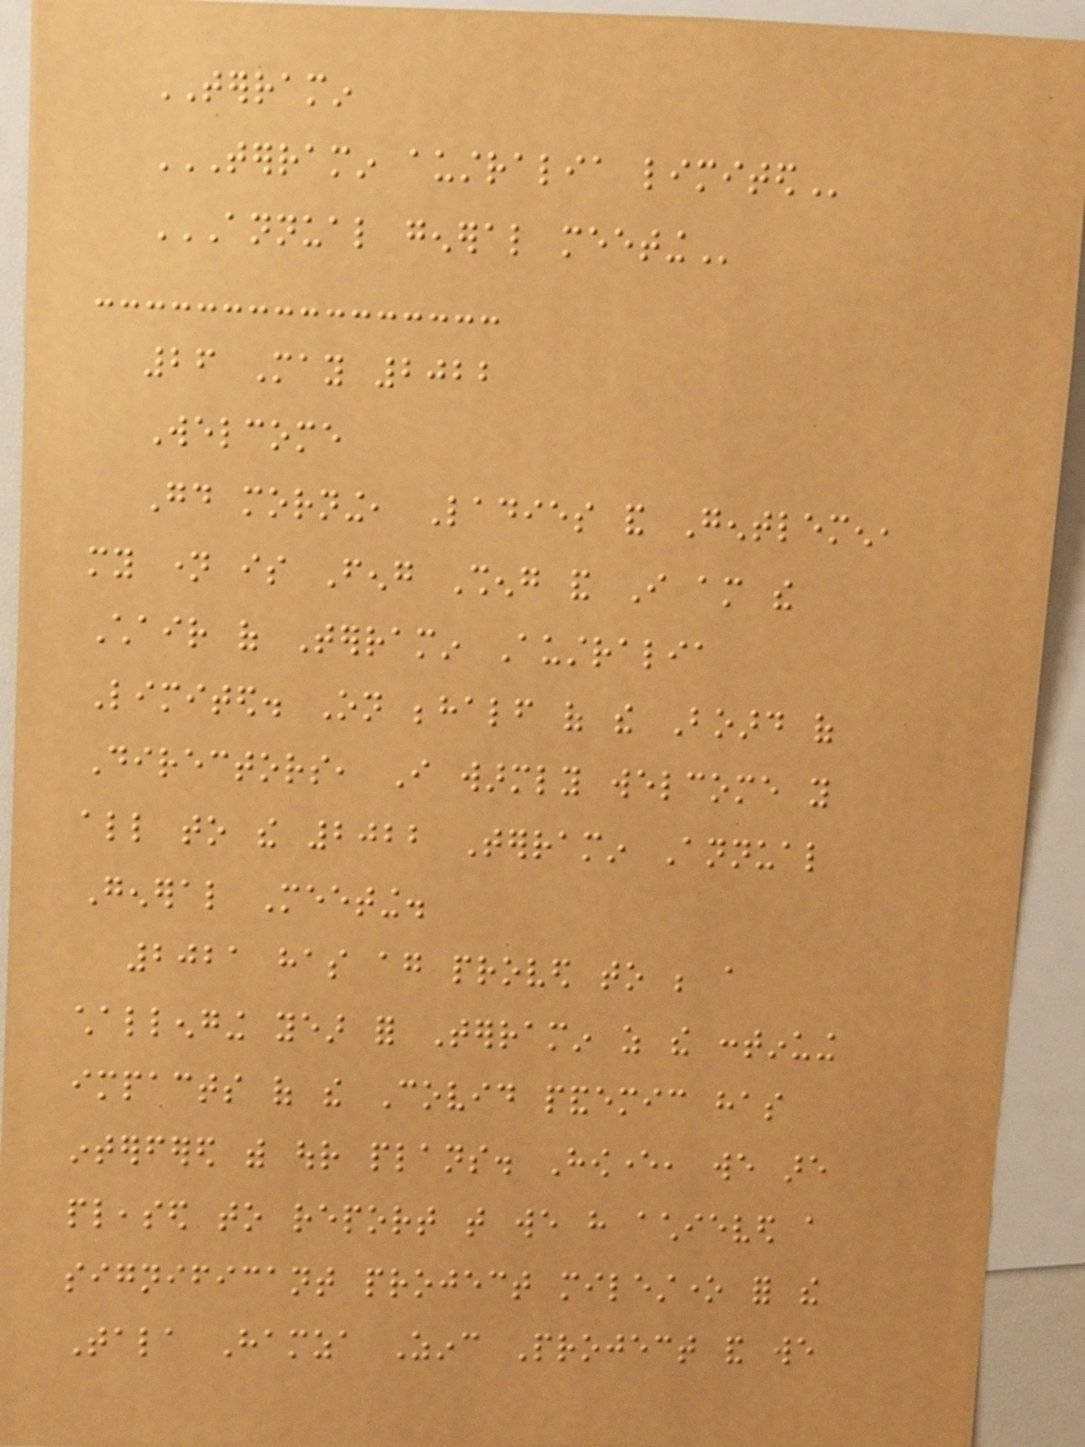TERRAMIN
TERRAMIN AUSTRALIA LIMITED
ANNUAL GENERAL MEETING
26 May 2022
Welcome
Good morning, Ladies and Gentlemen,
my name is Feng Sheng and I am the
Chair of Terramin Australia
Limited. On behalf of the Board of
Directors, I warmly welcome you
all to the 2022 Terramin Annual
General Meeting.
2021 has again proved to be a
challenging year for Terramin as the continuing
impacts of the Covid pandemic has
interfered with our plans. However, we are
pleased to report that we have achieved a
significant project milestone for the
Tala Hamza Zinc Project and we
